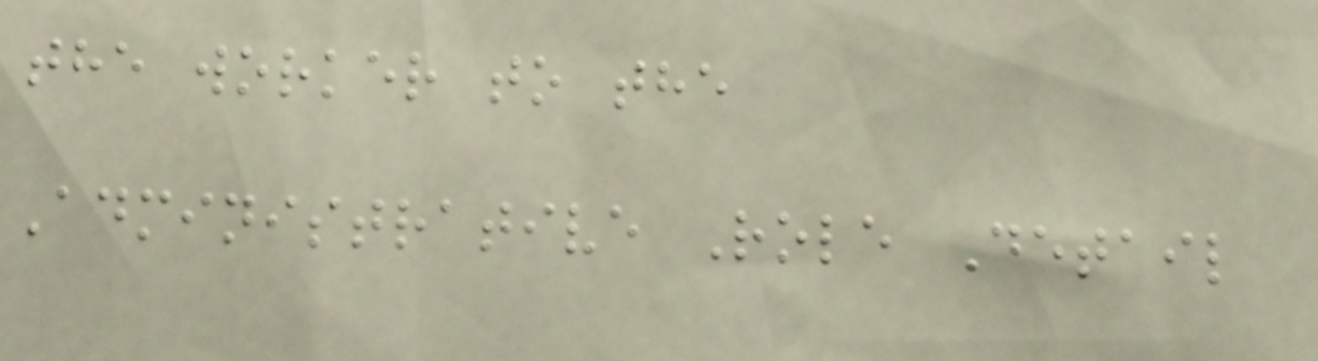the worker to the
Administrative Role Detail
